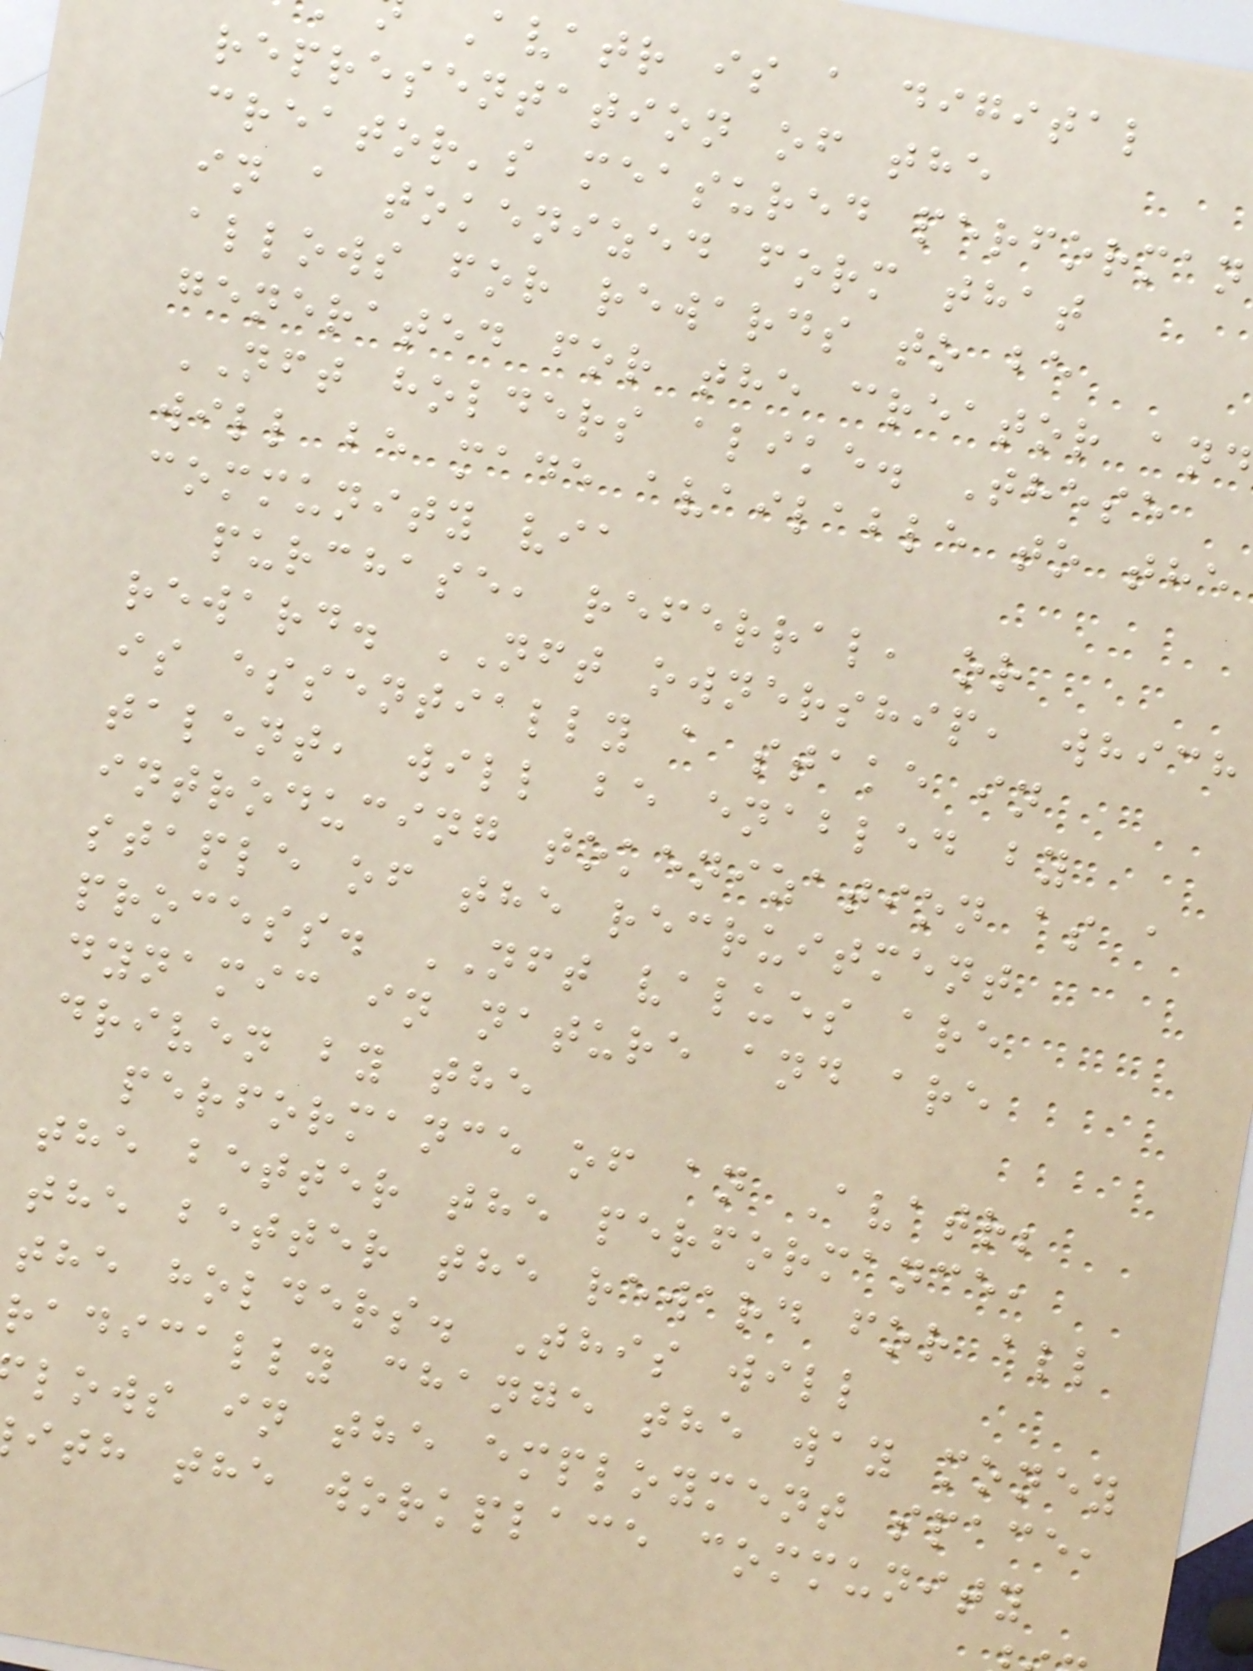Avatr is a digital
representation of the
creator's measured performan
in a tokenized form that
allows for rewards to be
generated for the creator and
NFT holders alike. These
will be made available to the
community via
purchase, referral, or
reward. NFT ownership, which
is essentially a stake in
talent, will be enabled by
introducing tokenization as a
staple of the recruitment
process. NFT values are
dynamic in nature and are
driven by the
performance of an Avatr;
the better the performance,
the better the reward for all
the holders. This will
radically change the way money
lows in the employment space,
ith the workplace community
